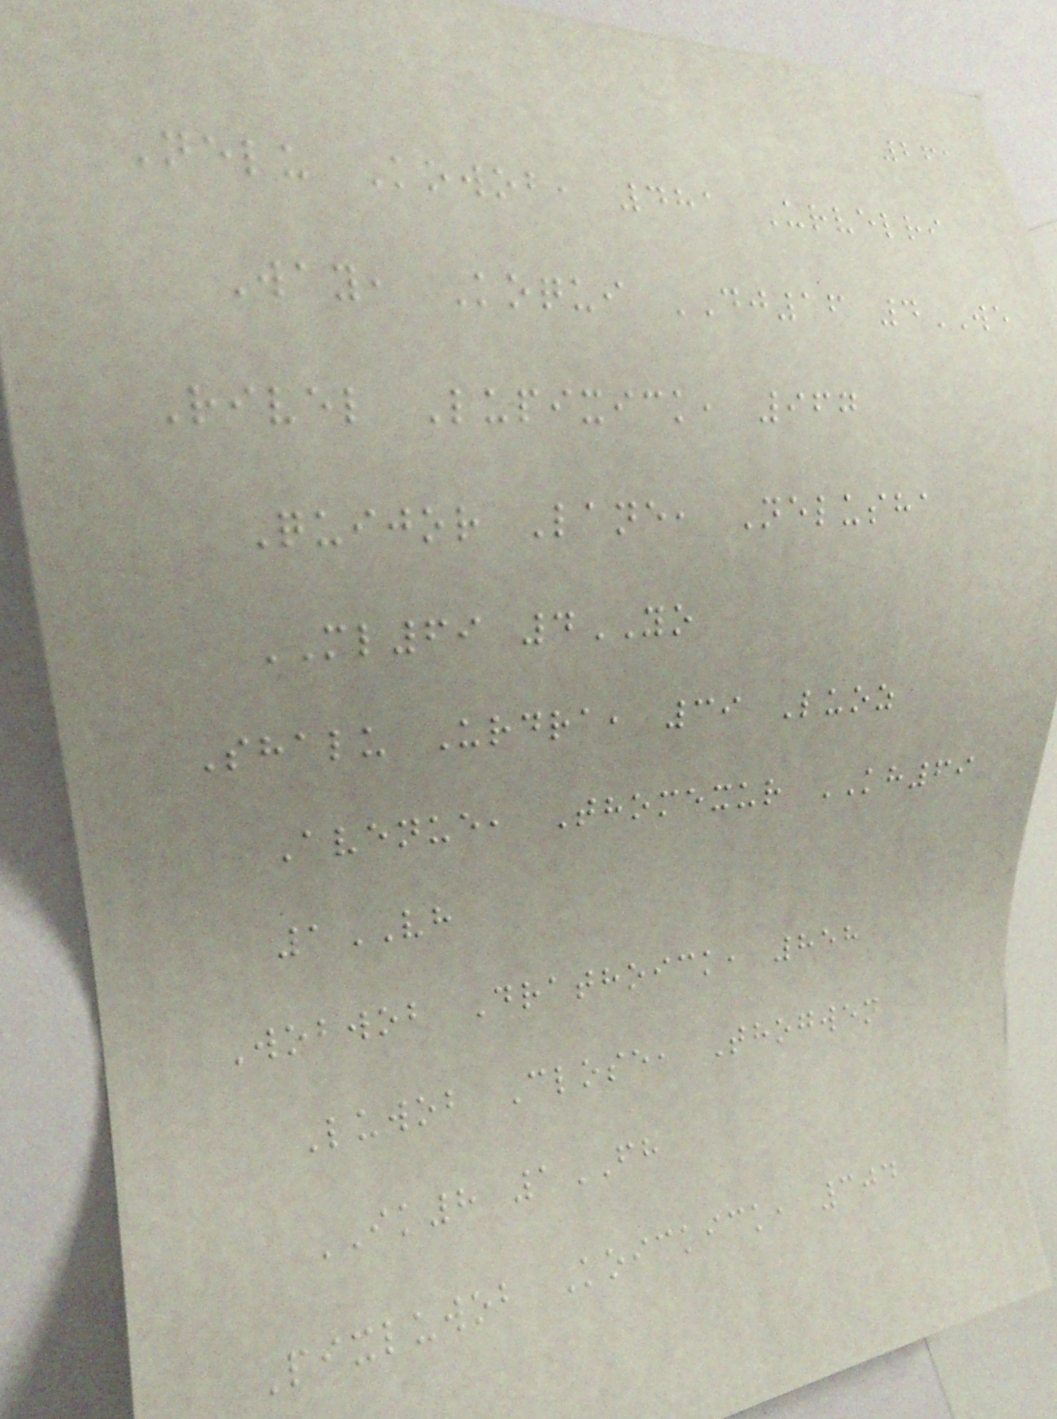261
Nelu Kowob, 481 Urvelri
Way, Koqui DJ16 4WE
Rivel Lupixick, 967
Quijor Lane, Nelusha
ML69 4YO
Shalu Urdra, 39 Luoz
Avenue, Thomexur KH69
1VH
Wobwob Drathoick, 858
Luwob Close, Thogwen
IK8 1FH
Pixluwob Koickick, 304
